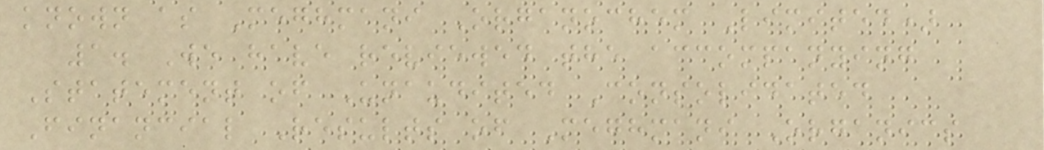known as Meghmani Organochem Limited)
1. We have reviewed the accompanying
Statement of Unaudited Consolidated
Financial Results of Meghmani Organics
